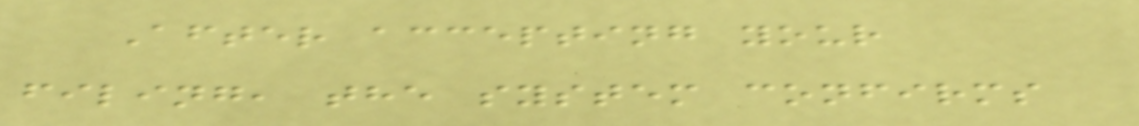After accepting your
filing, the system confirms
